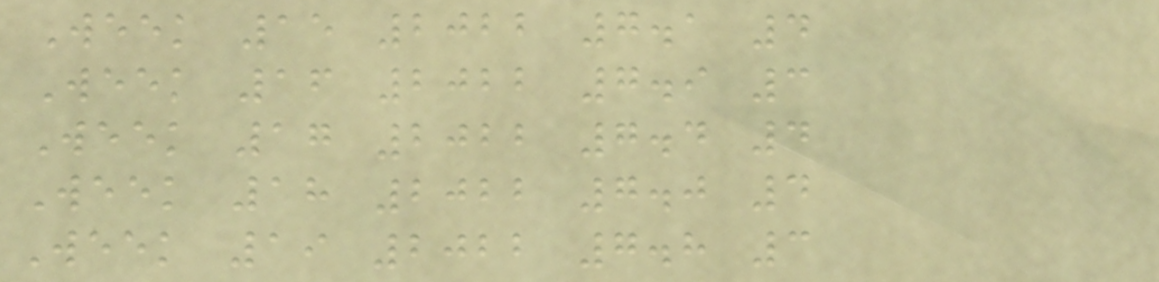Week 15 2022 7.1 4
Week 16 2022 7.9 3
Week 17 2022 7.4 4
Week 18 2022 7.0 4
Week 19 2022 7.8 3
